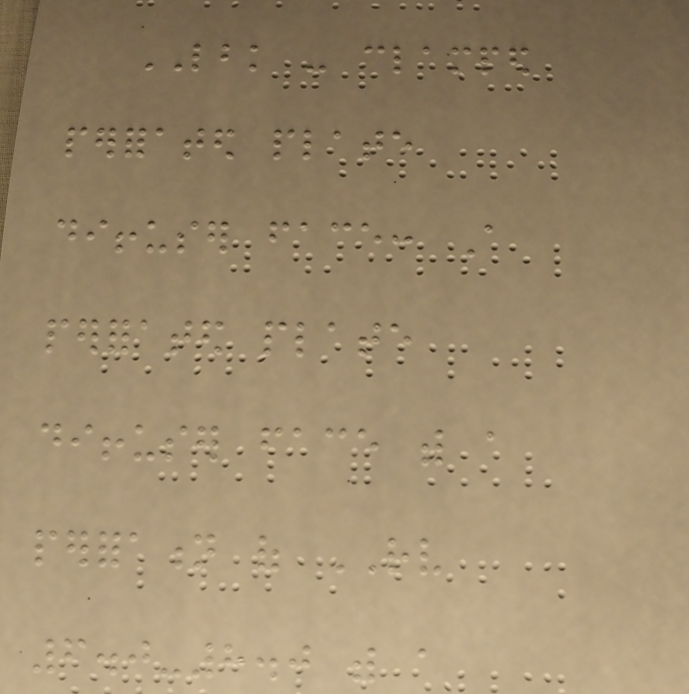LBK - clamped
perforated plate
diffuser face: A
perforated plate
diffuser face with a
perforation of RV
6.0-8.0 with a
